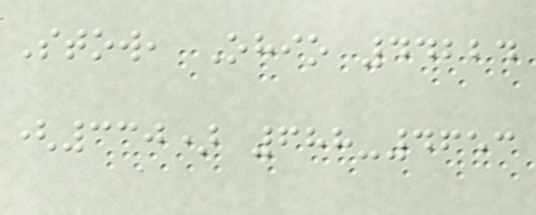Stow, Ohio 44224
(330) 688-4653
